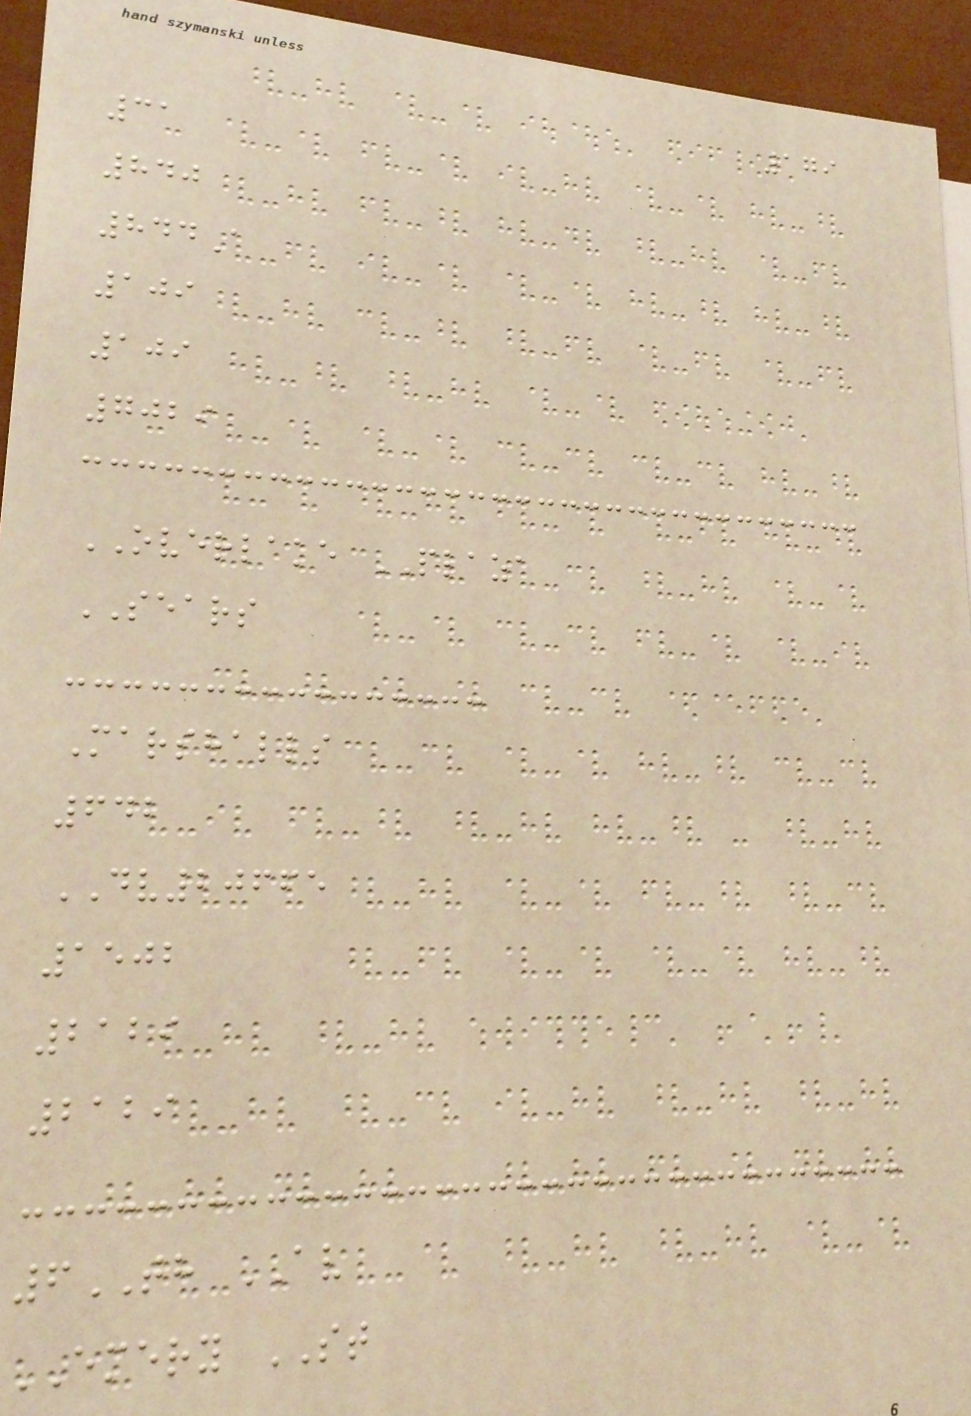179
31
840
844A
109
109
7029
OVERLAKE PLAZA
SEARS
Marshalls
642
DV20665
1502
2129
2129
6TH AV
EMERY ST
